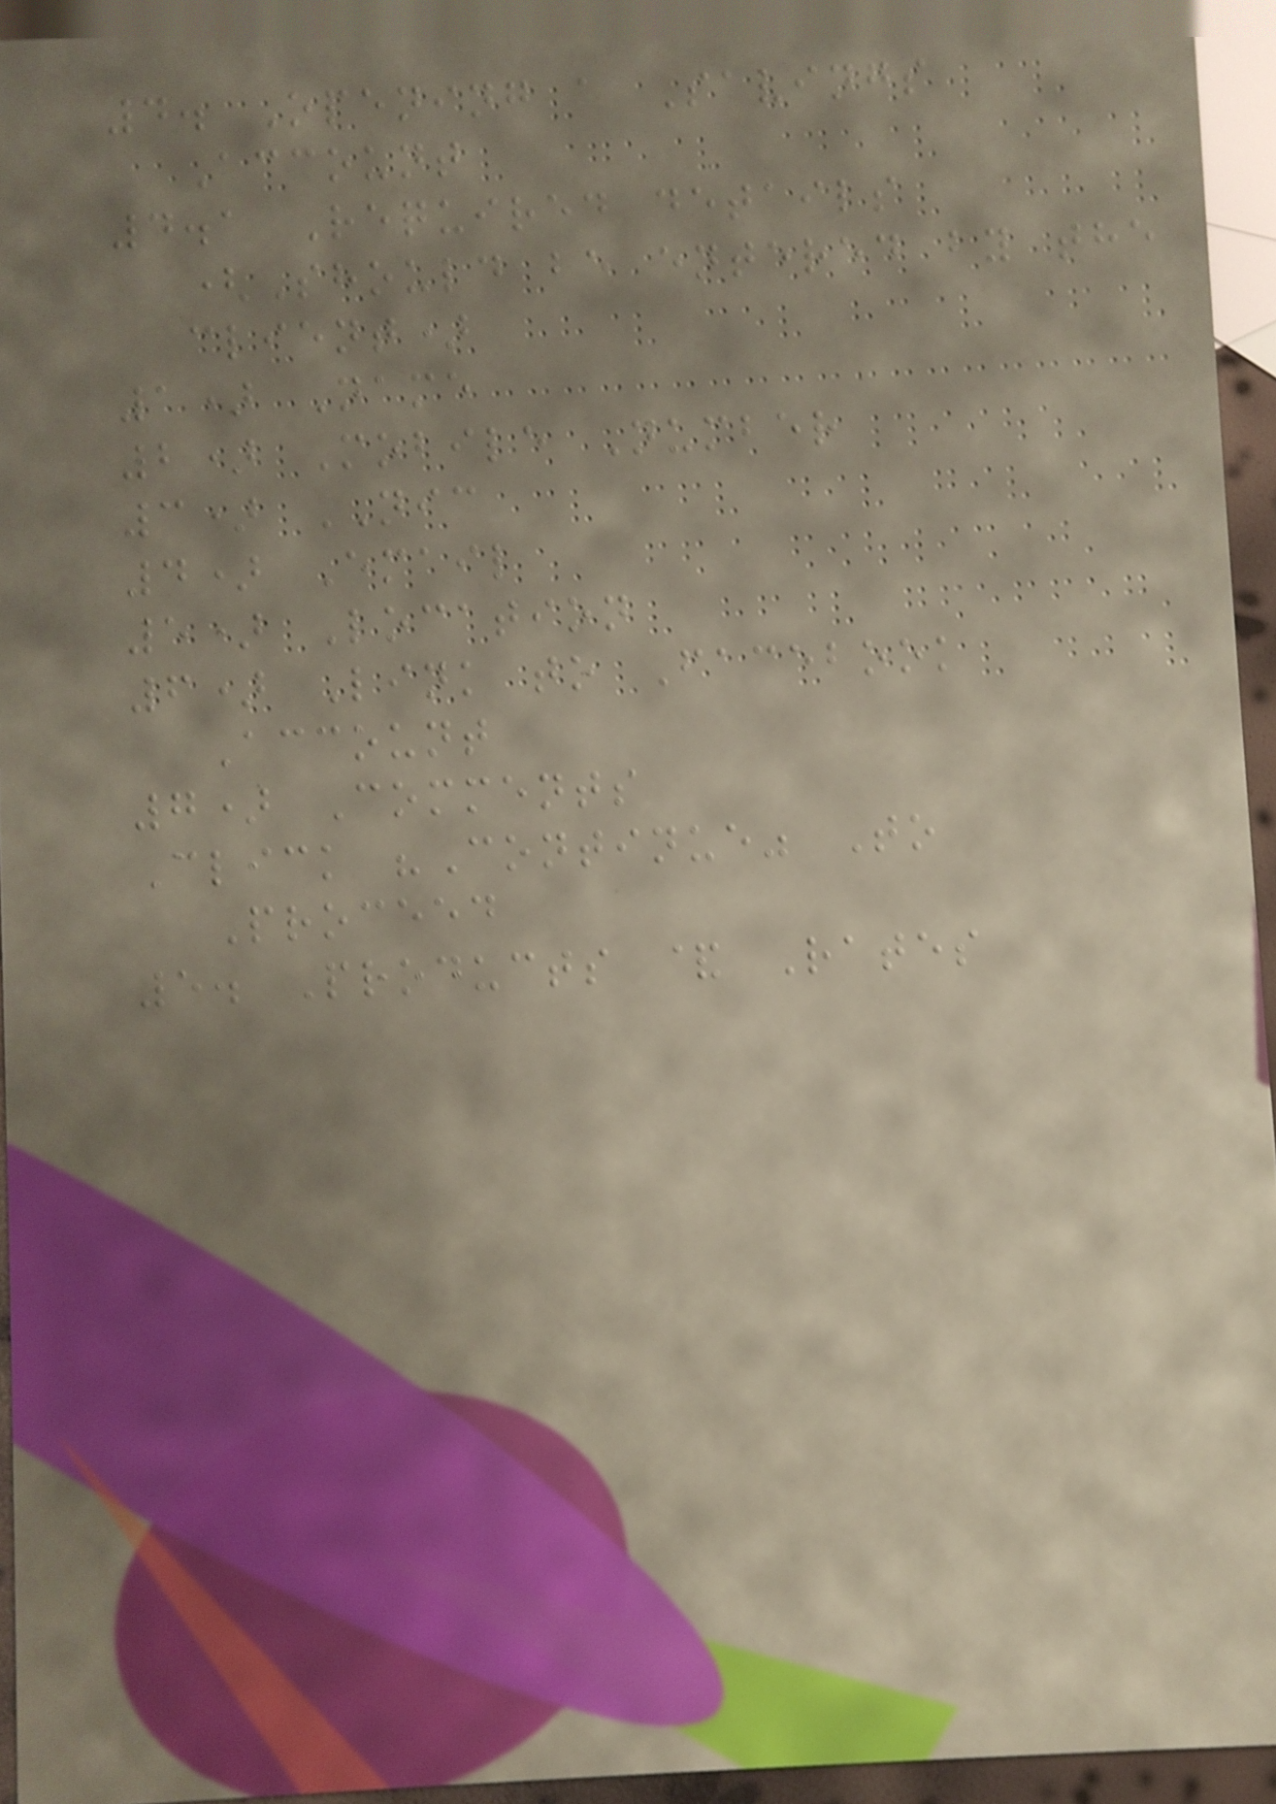4. Opening a Savings
Account
4.1 Required details
(Should be entered by the
client)
1) Name
2) Mobile Number
3) NIC
4) Email
5) Location
6) Link to Facebook
Account
7) Comments
Click "Continue" To
Proceed
5. Products & Rates
